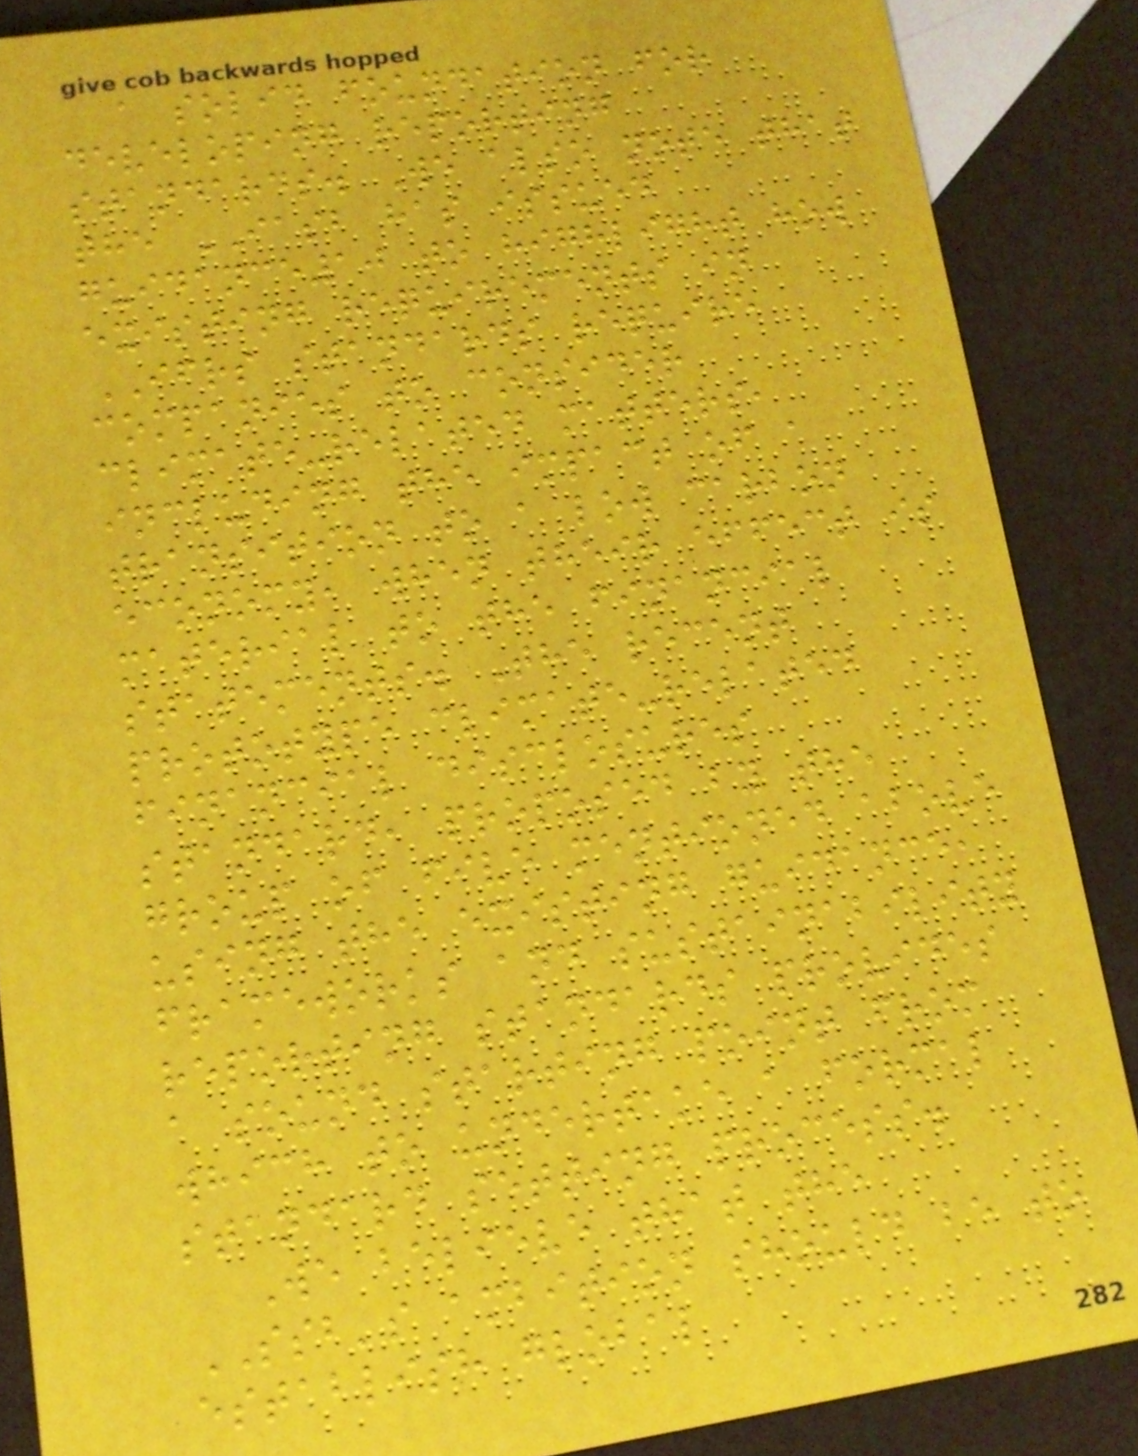a solid foundation for
developing reporting
standards. We also note that
the IASB has issued
guidance10 to highlight how
existing requirements in
IFRS standards require
companies to consider
climate-related matters,
including the impact of a
transition to a low carbon
economy, when their effect is
material to the financial
statements. The recent
prototype climate-related
financial disclosures
standard, proposed by the
group of five mentioned above
using the existing guidance,
frameworks and sustainability
reporting standards provides
a sound starting point from
which to undertake a formal
standard setting process.
We believe that the
SSB's ambition should be to
establish global
